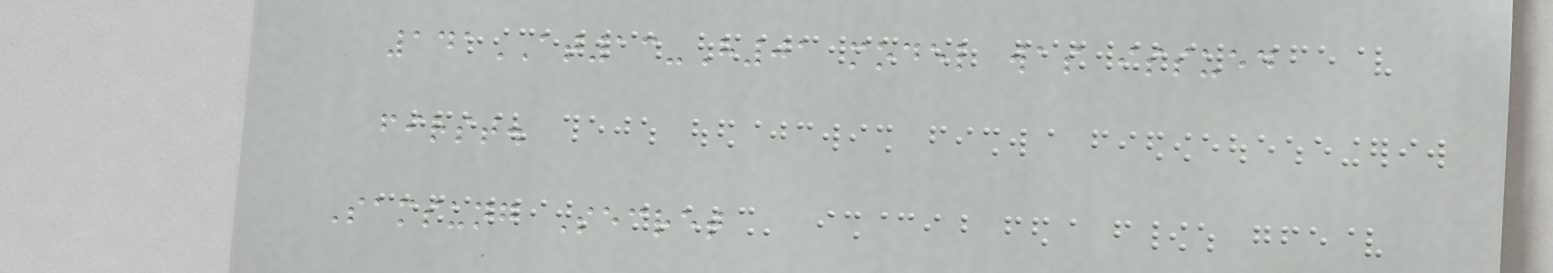141AT13-H01 model was issued
first.
Samsung Secret
